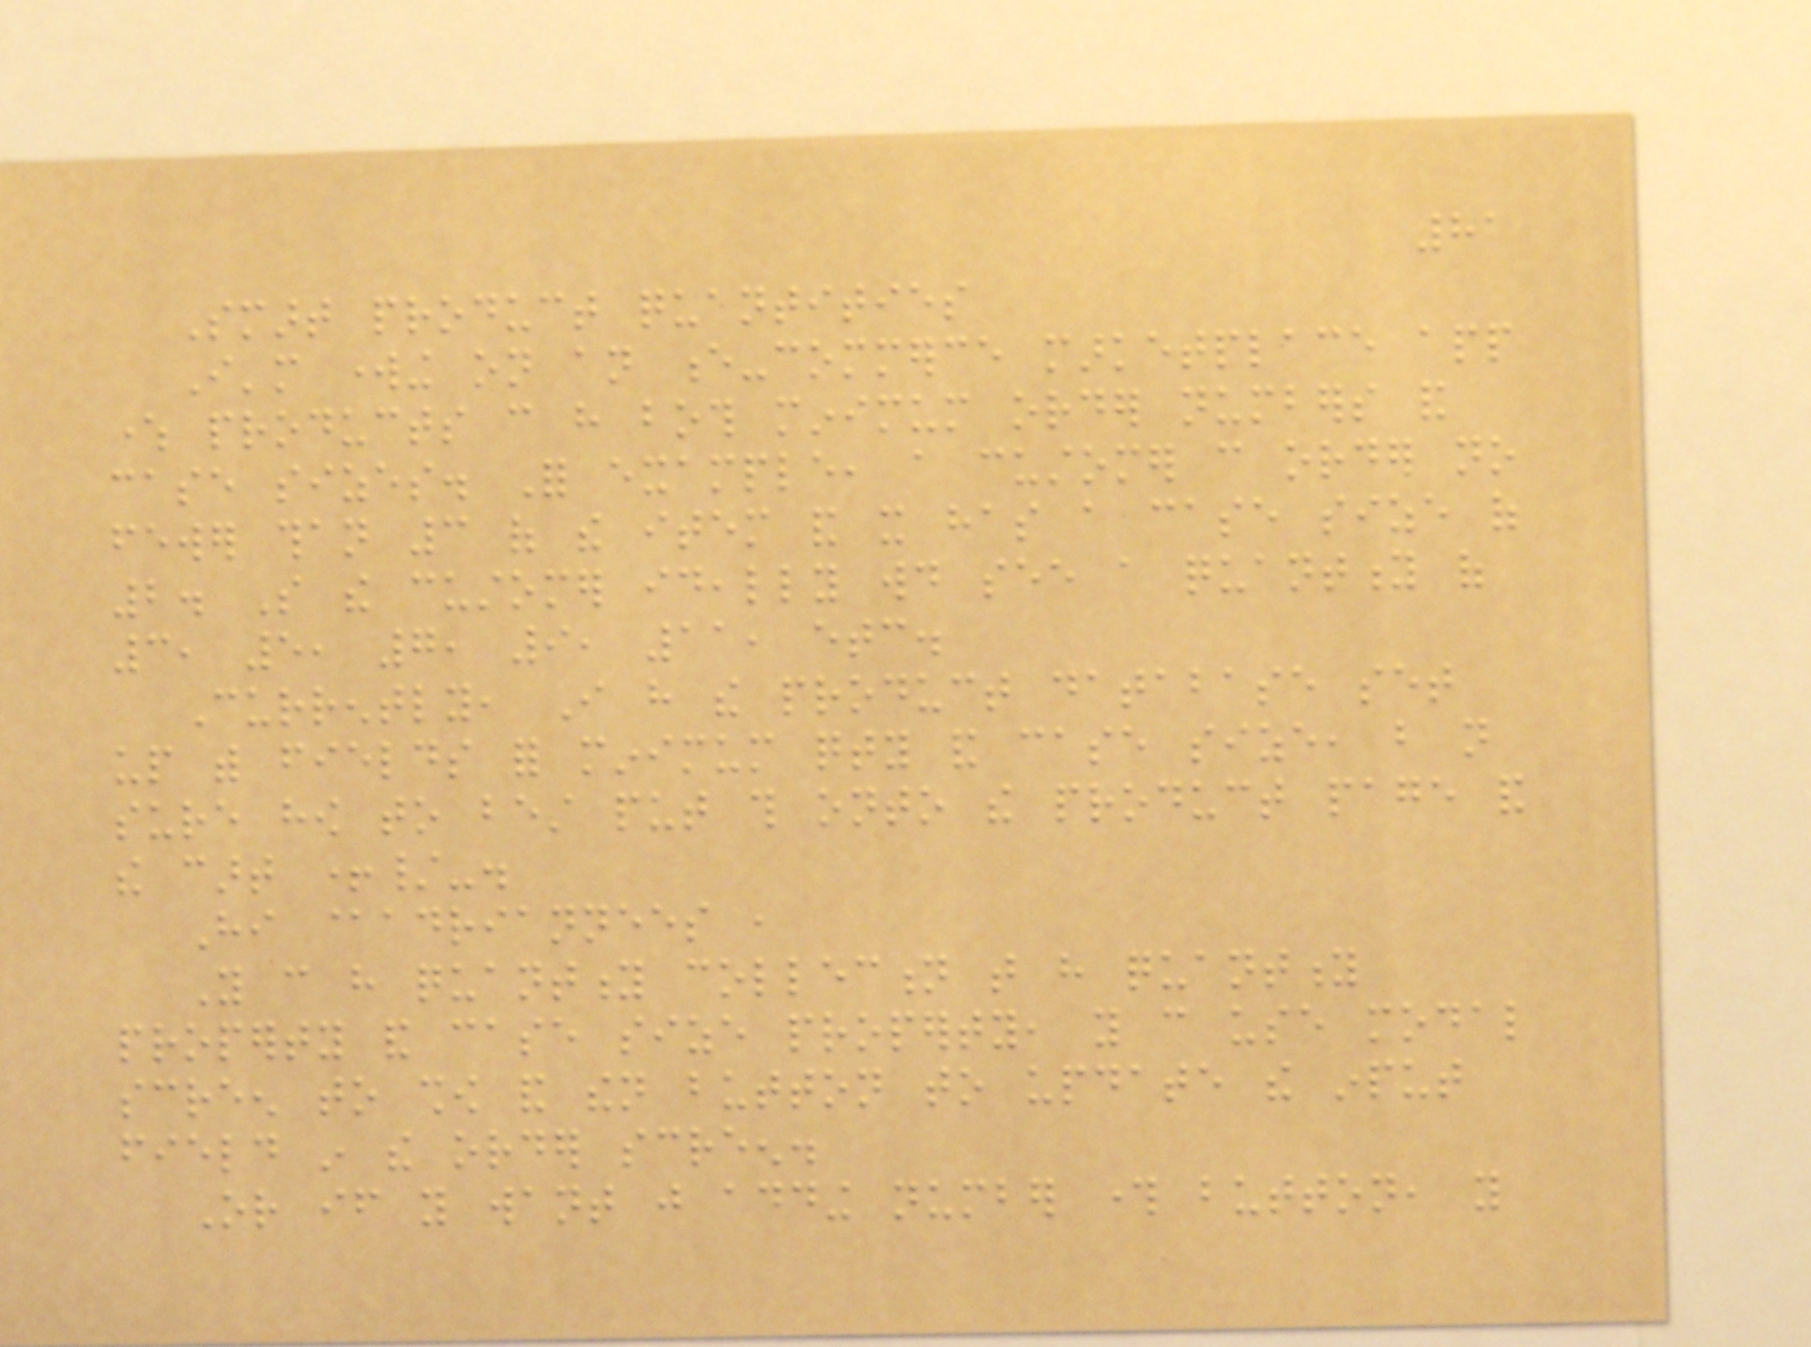81
Smart product quantities
I'm working on an e-commerce marketplace app
where products can have both minimum order numbers and
case sizes. For example, a customer can order no
fewer than 3 of the item and it has a case size of
2. So the customer ideally would see a quantity of
3, 5, 7, 9, 11, etc.
Currently, I have the product database set
up with fields for minimum qty and case size, but not
sure how to best put this onto the product page and
the cart +/-.
Hi @adriannees ,
You can have quantity collection that have quantity
property and case size property, you can use modal
screen to show and then button to update the input
field in the order screen.
Or if you want just adding number through button, you
